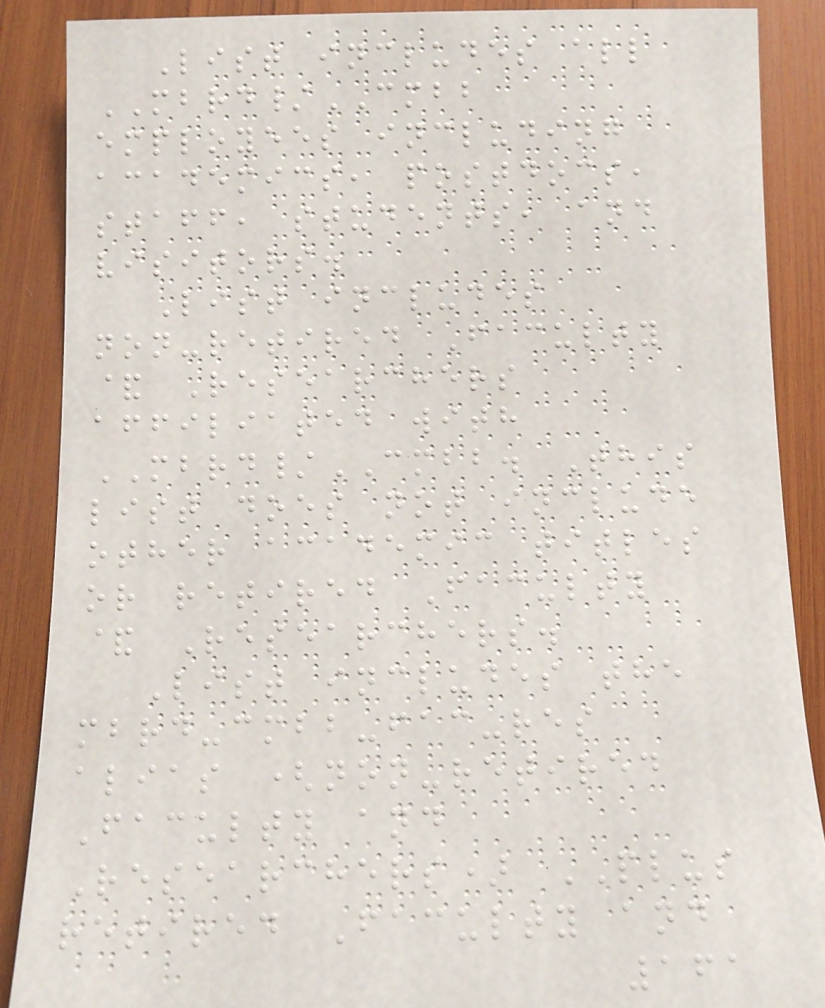List includes all
MBRD/CMBB
employees including
academics, postdocs,
staff, students, and
visitors.
List includes
non-retired Faculty
& Researchers
affiliated with
MBRD/CMBB. This
list does not include
other academic titles
or retired Faculty
& Researchers.
List includes the
mbrd-cmbb-fac-res
alias (non-retired
Faculty and
Researchers) PLUS
retired Faculty and
161
